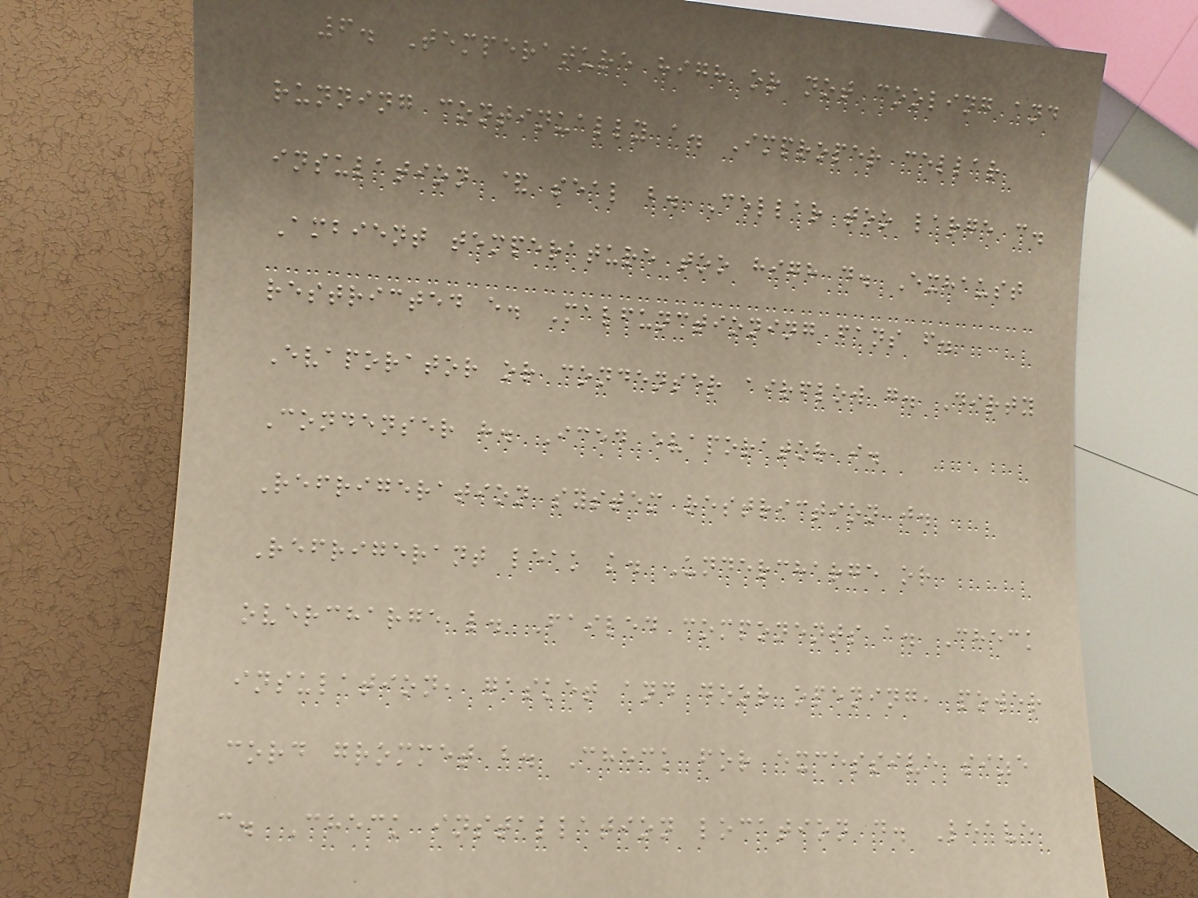6. Temperature high or not cooling and
running continually a. Improper cellar
insulation & seal b. Cellar too large c.
Ambient temperature too high d. Exhaust
restricted e. Malfunctioning fans f.
Evaporator or condenser airflow g. Dirty
Condenser h. Iced evaporator i.
Refrigeration system restriction j.
Refrigerant leak k. Undercharge or
overcharge l. Failed components a. Check
insulation, gasket and door opening, power
cord grommet b. Check for excessive size
c. Check installation location d. Leave
